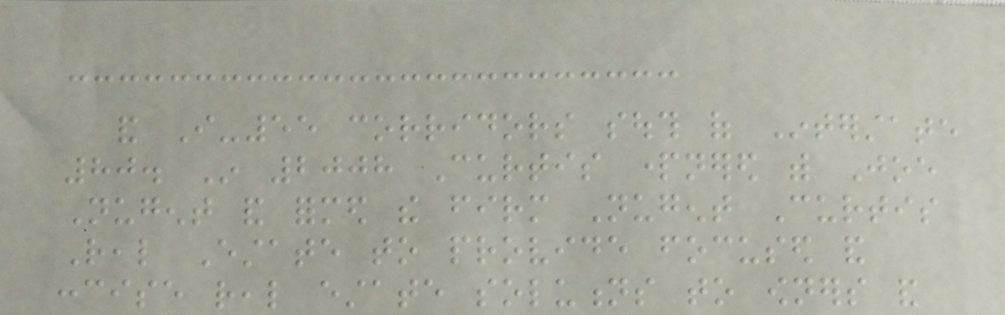and I-55 corridors south of Interstate
80. In 2008 Curtis partnered with Joe
Nugent and formed the firm Nugent Curtis
Real Estate to provide focused and
concise real estate solutions to owners and
